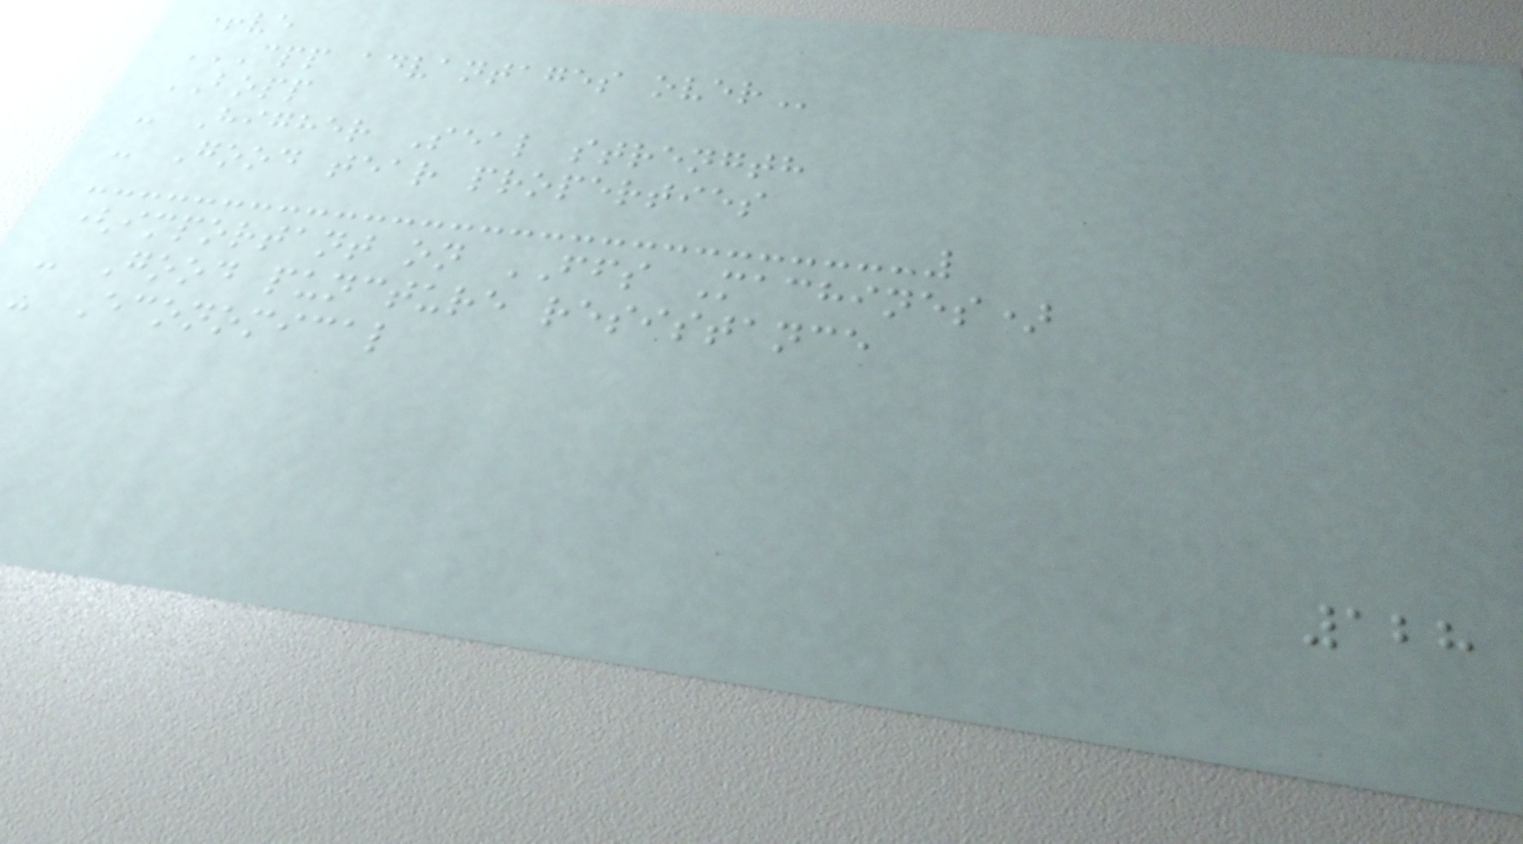+ve
CPP ADVANTAGES OVER
BOPP
- Higher Seal strength
- Good tear properties
(important on FFS Machines)
- Good puncture resistance
- Economical
128
